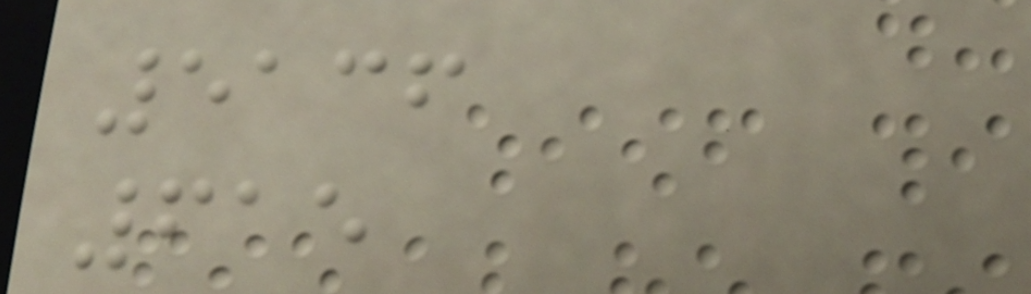5136
615
